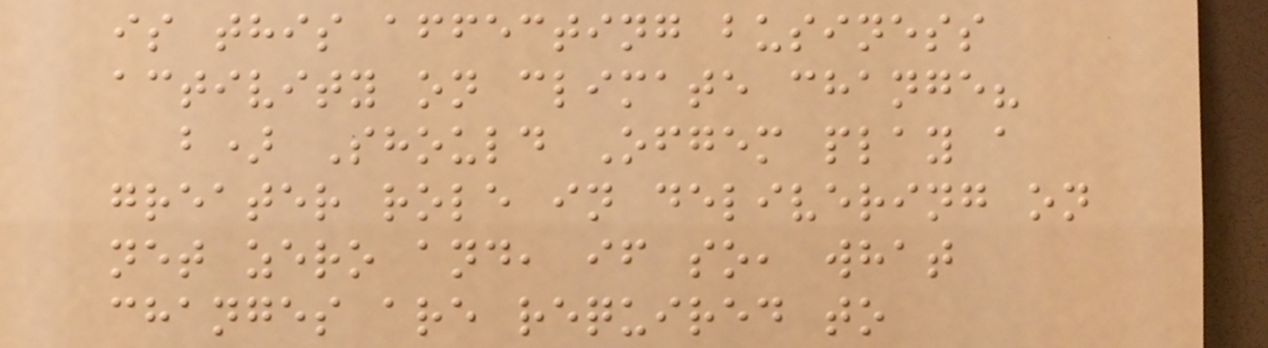is this affecting business
activity on climate change?
b) Should Ofgem play a
greater role in delivering on
net zero and, if so, what
changes are required to
